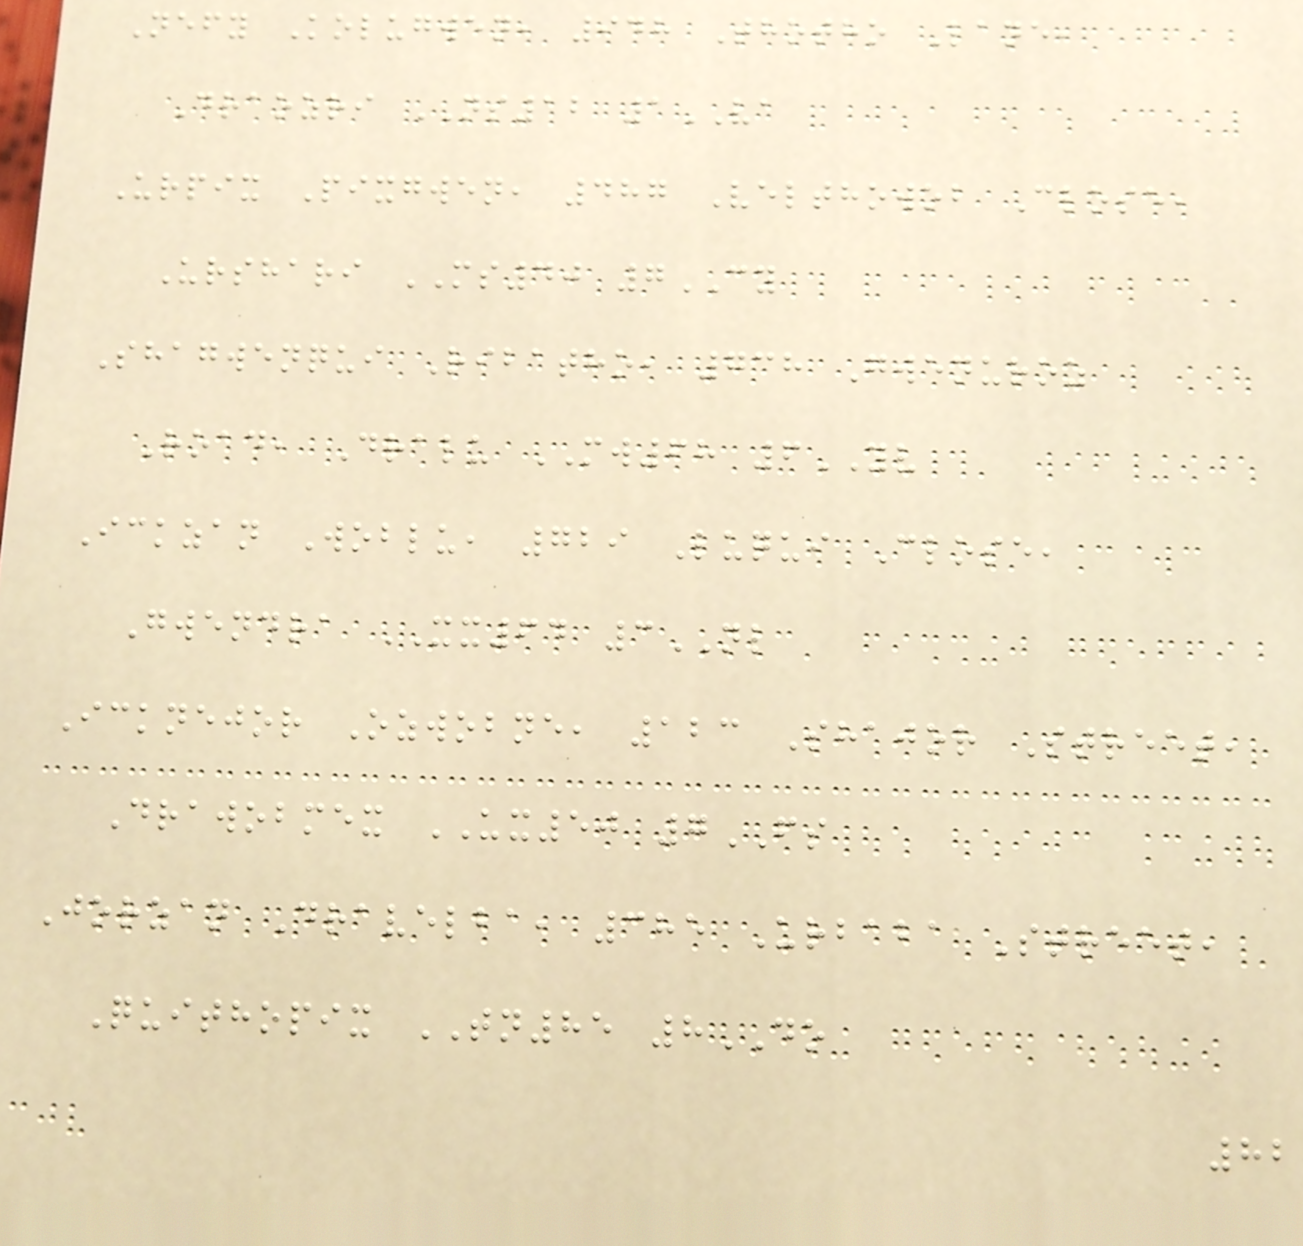Nefy Kolugwen, 948 Thotho Lane,
Draozri NS12 1VA
Urpix Pixgwen, 487 Velthowob Close,
Urshari MS40 7CY
Shagwenqui Ribatho, 738 Gwenuroz
Road, Dralu MW68 6YV
Ickzan Woblu, 729 Luqui Close,
Gwendra XX64 3NL
Icknejor Ozwobne, 123 Shajor Street,
Drawobmex UX50 7FS
Jorzan Dravelba, 385 Urbaba Street,
Quithopix TN85 8DO
82
